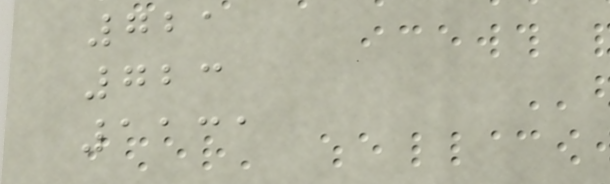721
723
1131
